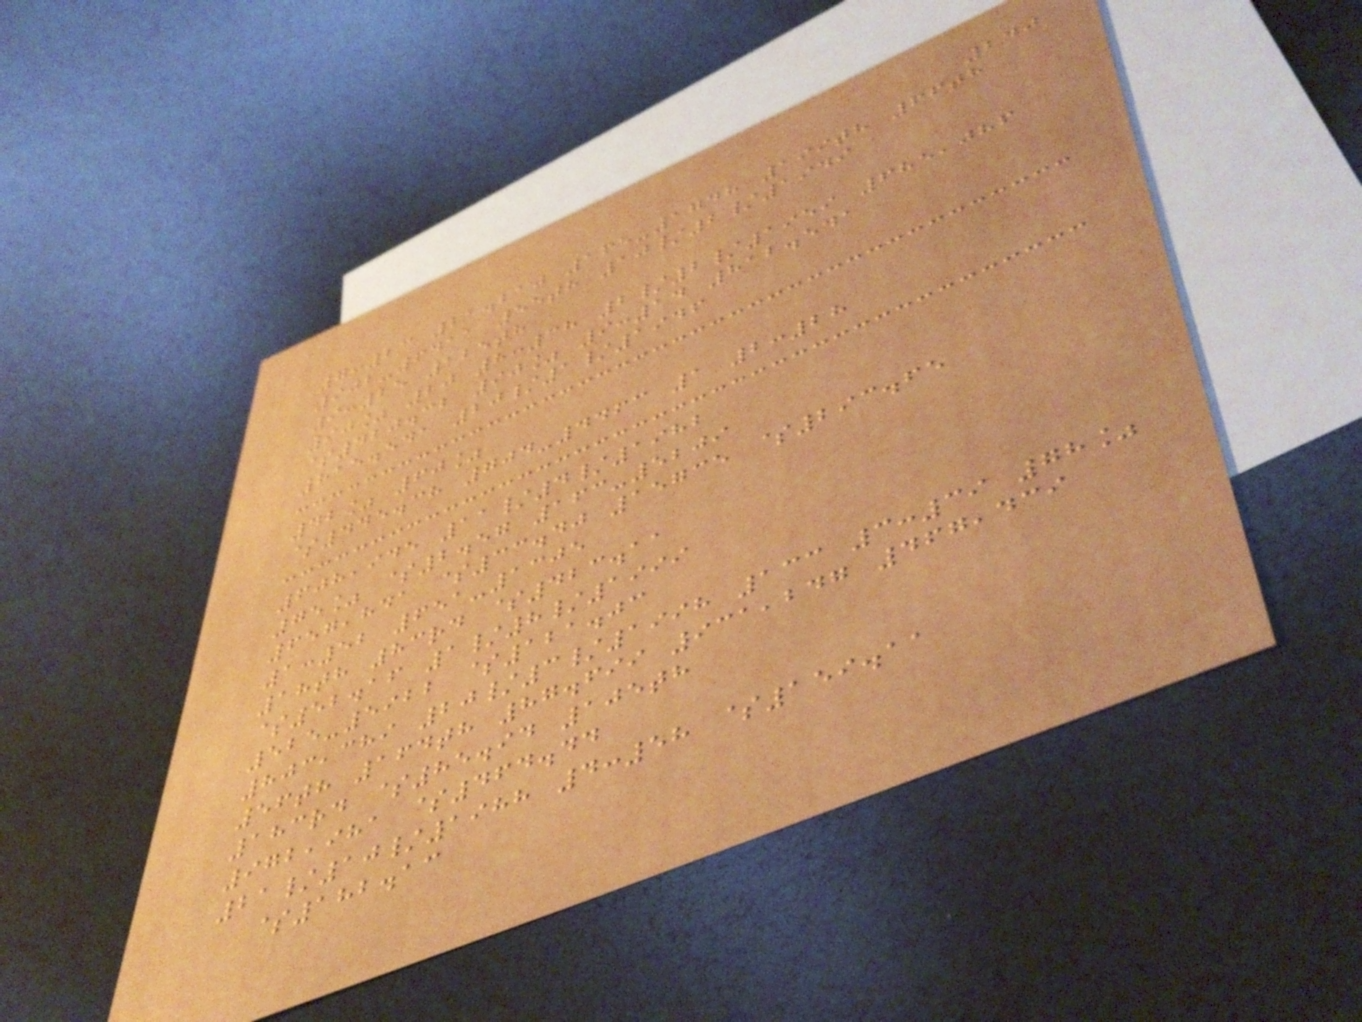240
7:23 21.210 165-1748 199th 66th
902-6411 55th 10/2/1949
9:25 125th
90% 20 8:38 2/2/1959 685,086
$420.32 90% 9:14 812.541
815.541 20/1/1946
42% 60%
$445.38 704-4463 1 2:28
608,945 11/4/1982
75% $2.57 163-5209
657,841 $33.40 15735 $293.65
1:52 651-1305
18th 83rd $423.11
$52.16 1/8/1999
525-5922 $121.03
803,389 20/3/1998 133 3:39 78%
56th 164th 87.699 931,247 467,439
183rd $85.94 105th
972,981 $464.44
21/10/1988 4:58 $159.11
$182.13
